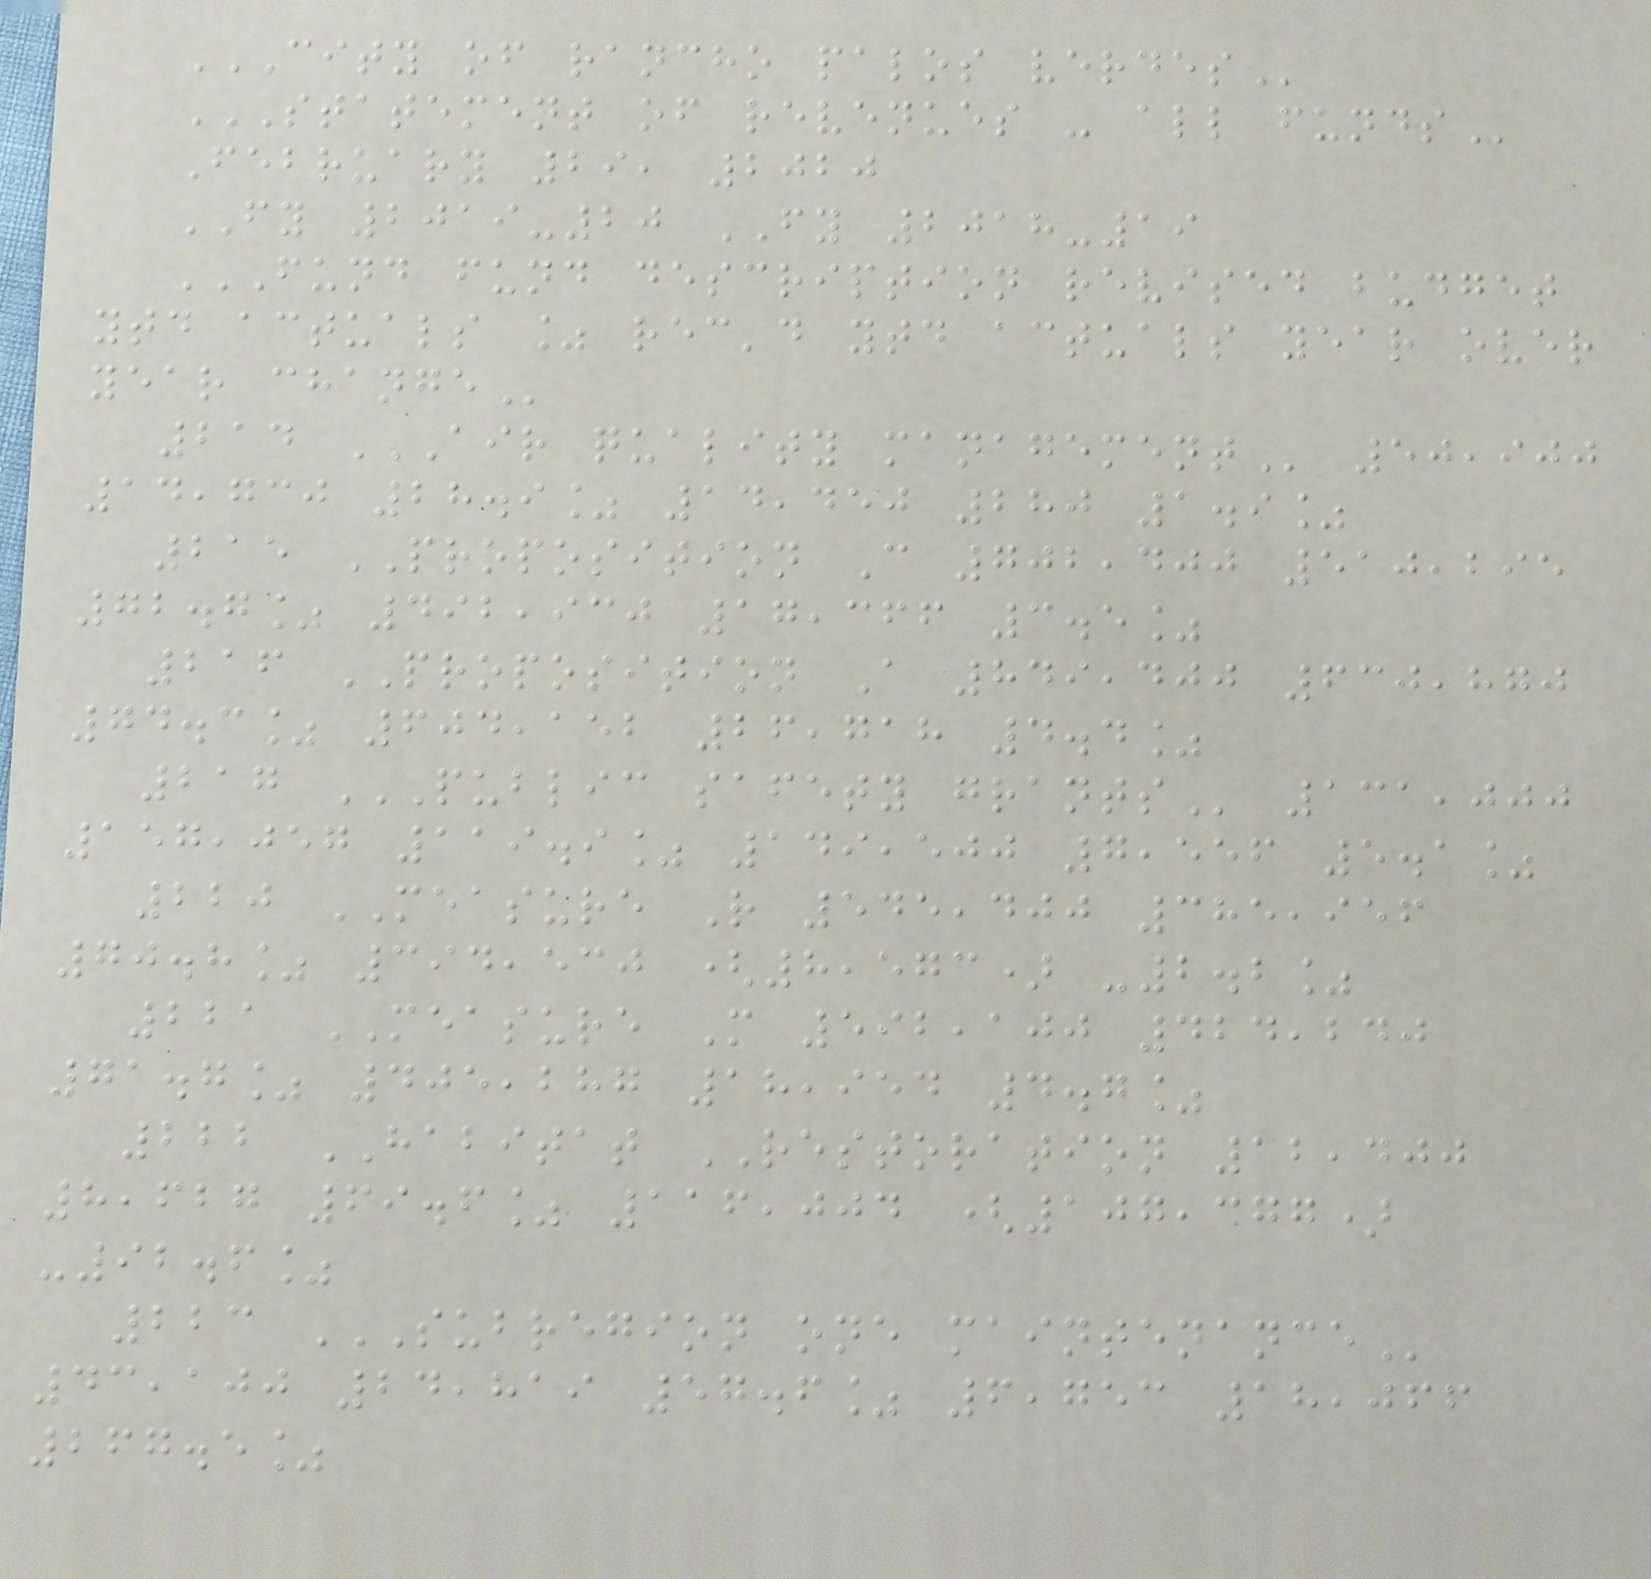CITY OF RANCHO PALOS VERDES
STATEMENT OF REVENUES - ALL FUNDS
February 29, 2020
FY 2019-20 FY 2018-19
FUND FUND DESCRIPTION REVISED BUDGET
YTD ACTUALS % REC'D YTD ACTUALS YEAR OVER
YEAR CHANGE
214 AIR QUALITY MANAGEMENT 50,900
14,730 28.9% 14,450 280 1.9%
215 PROPOSITION C 702,400 510,295
72.7% 492,930 17,366 3.5%
216 PROPOSITION A 849,400 630,870
74.3% 604,152 26,718 4.4%
217 PUBLIC SAFETY GRANTS 131,000
157,057 119.9% 149,500 7,556 5.1%
220 MEASURE R 545,400 385,956
70.8% 394,530 (8,573) -2.2%
221 MEASURE M 592,100 424,240
71.7% 405,287 18,954 4.7%
222 HABITAT RESTORATION 12,400
8,627 69.6% 116,004 (107,377)
-92.6%
223 SUBREGION ONE MAINTENANCE
43,100 24,819 57.6% 6,753 18,066
267.5%
